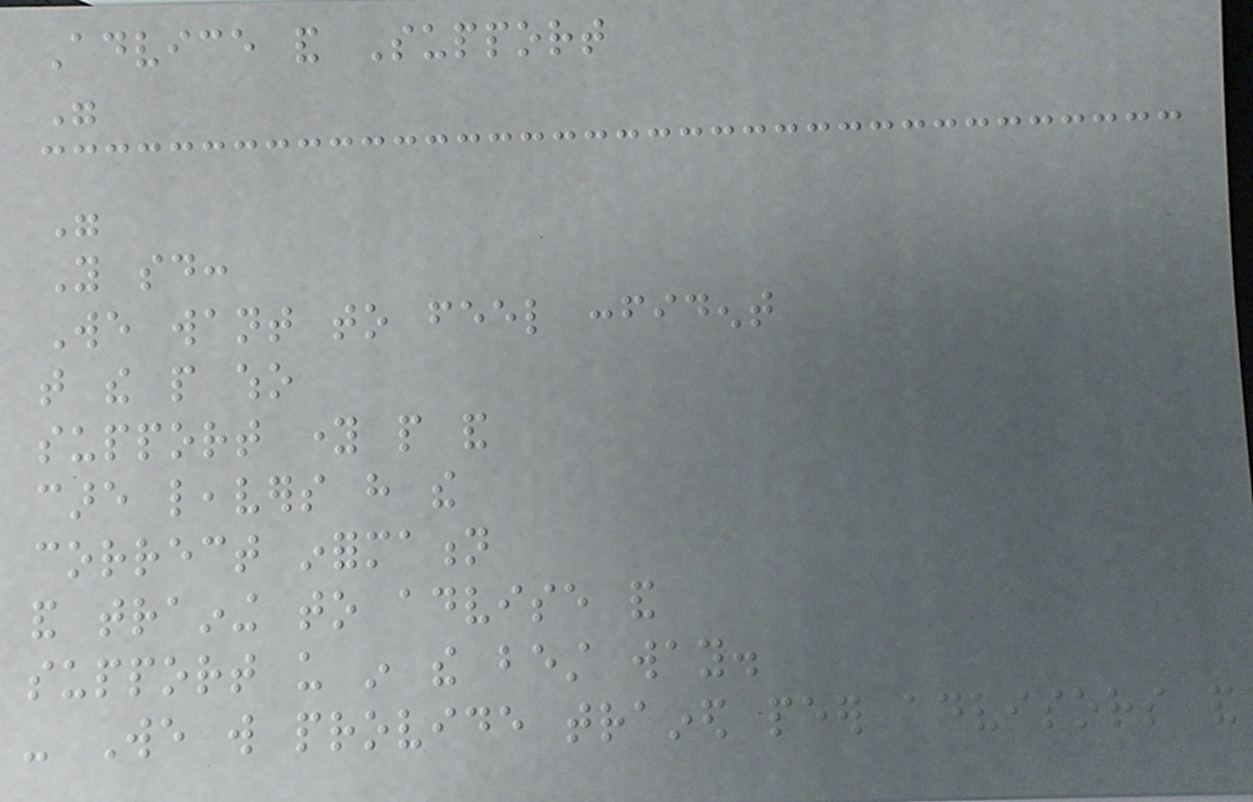Advice and Support
"
"
You said:
We want to feel confident
that the people who
support young people and
care leavers have the
correct information
and training to advise and
support us in the best way.
- We will provide trained peer advisors and
